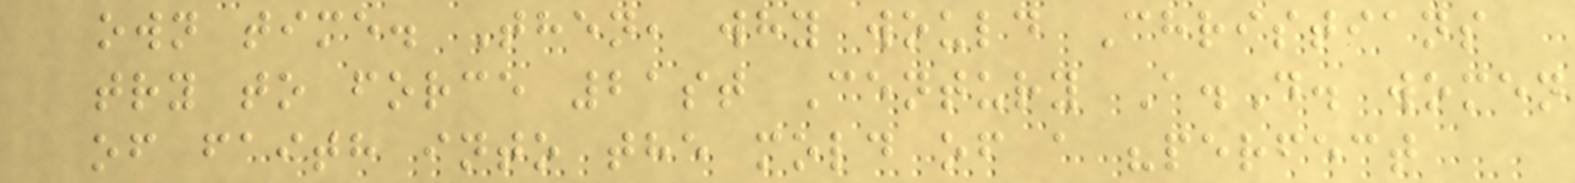own time. Then, why would Christians
try to force 21st Century A.D. women
of faith into the mold of a "perfect
